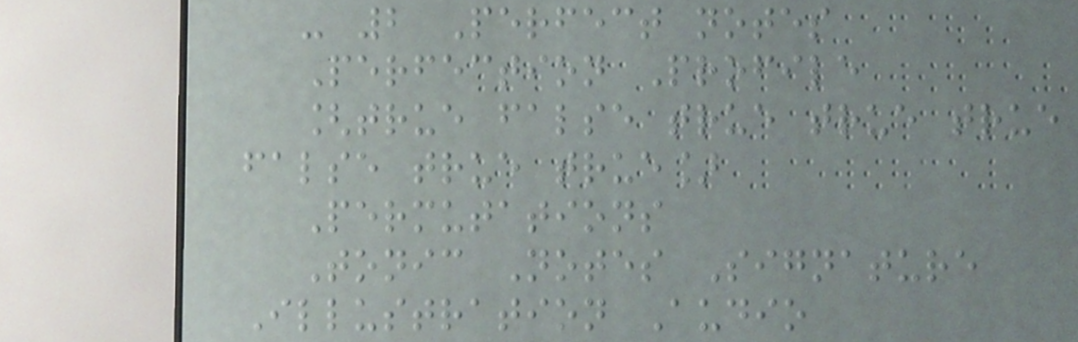- 2 Perfect notes
Perfection Profile
[true false true true true
false true true]
Permutations
Tonic Notes Signature
Illustration Audio
